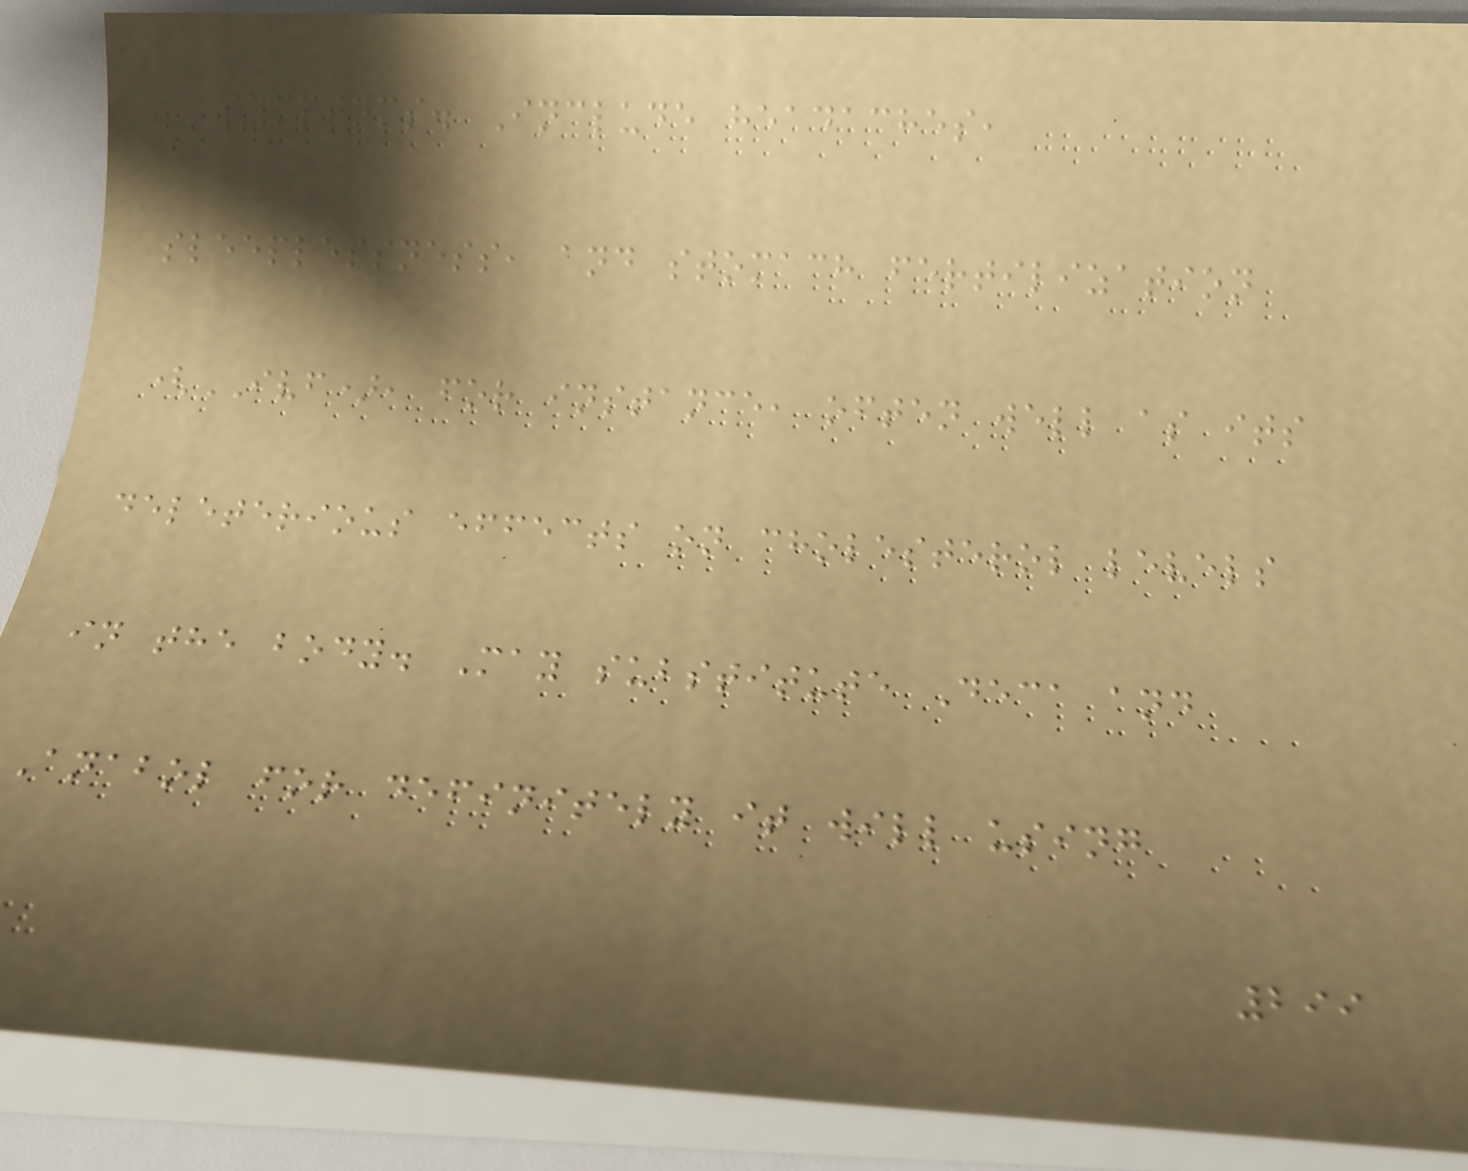symptoms. Include headaches,
sleeplessness, and stomach fertilization
(IVF), for instance, often well as its
deleterious effects on cholesterol levels
in the body. May substitute Deca and
Anabol for definitely it will using
299
